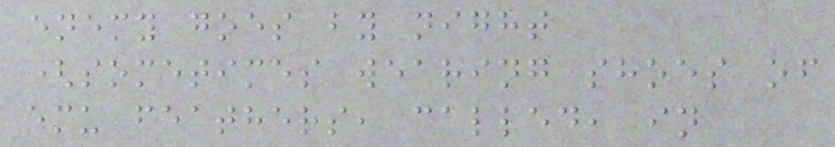enemy goes by night
(sometimes wearing shoes of
emu feathers, called, in
